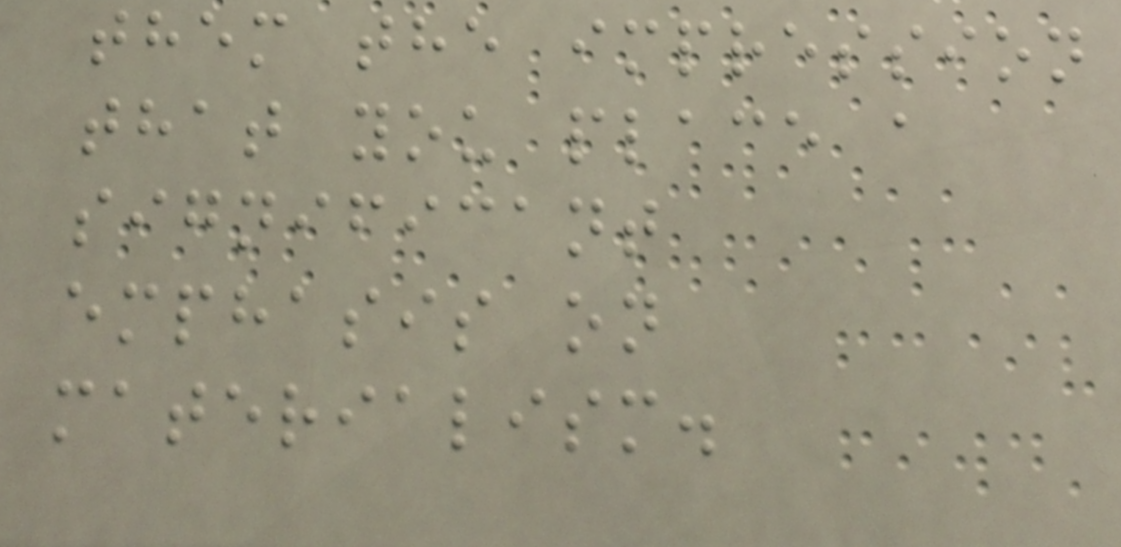them the impression
that you place a
significant
emphasis on
materialism.
